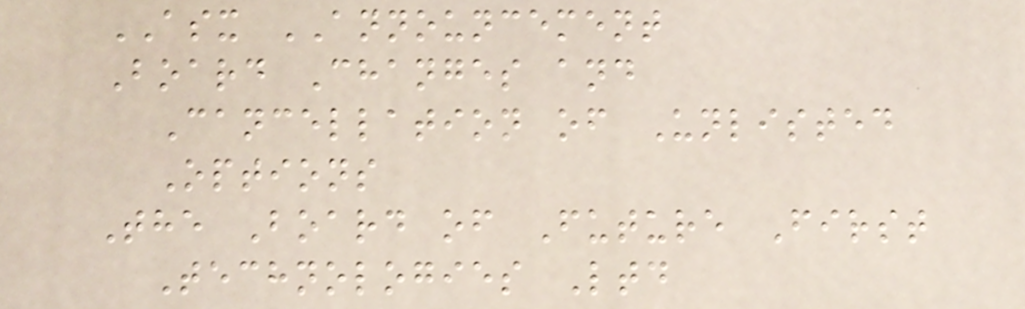ASX ANNOUNCEMENT
Board Changes and
Cancellation of Unlisted
Options
The Board of Future First
Technologies Ltd
